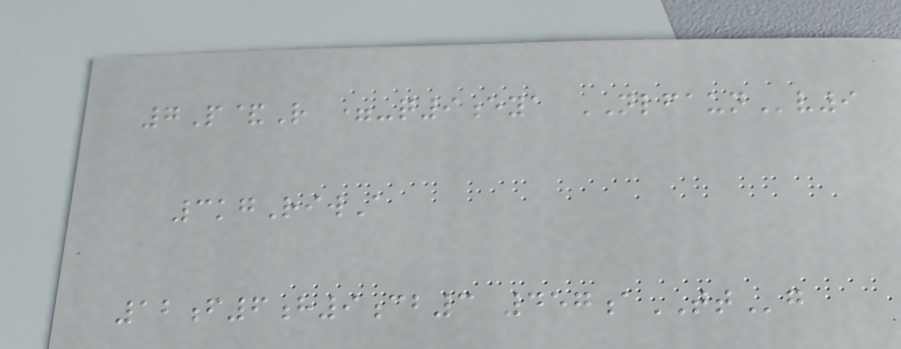7P&R =-q9eya NLFAUNv9
3kgRiwA
12f6h9cb3 457aTTg
